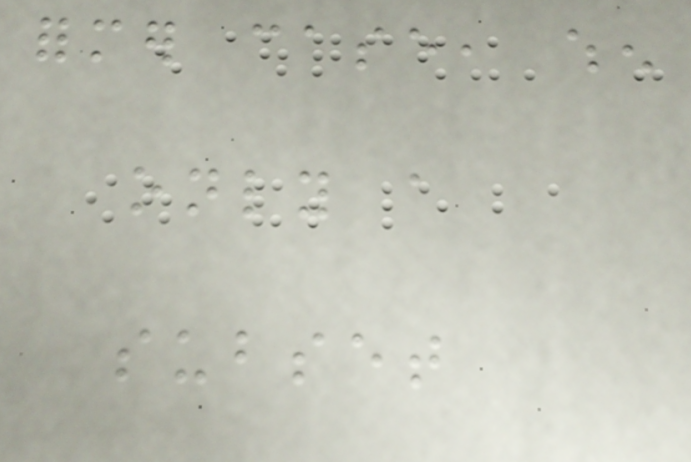former case, when
only a
subset
